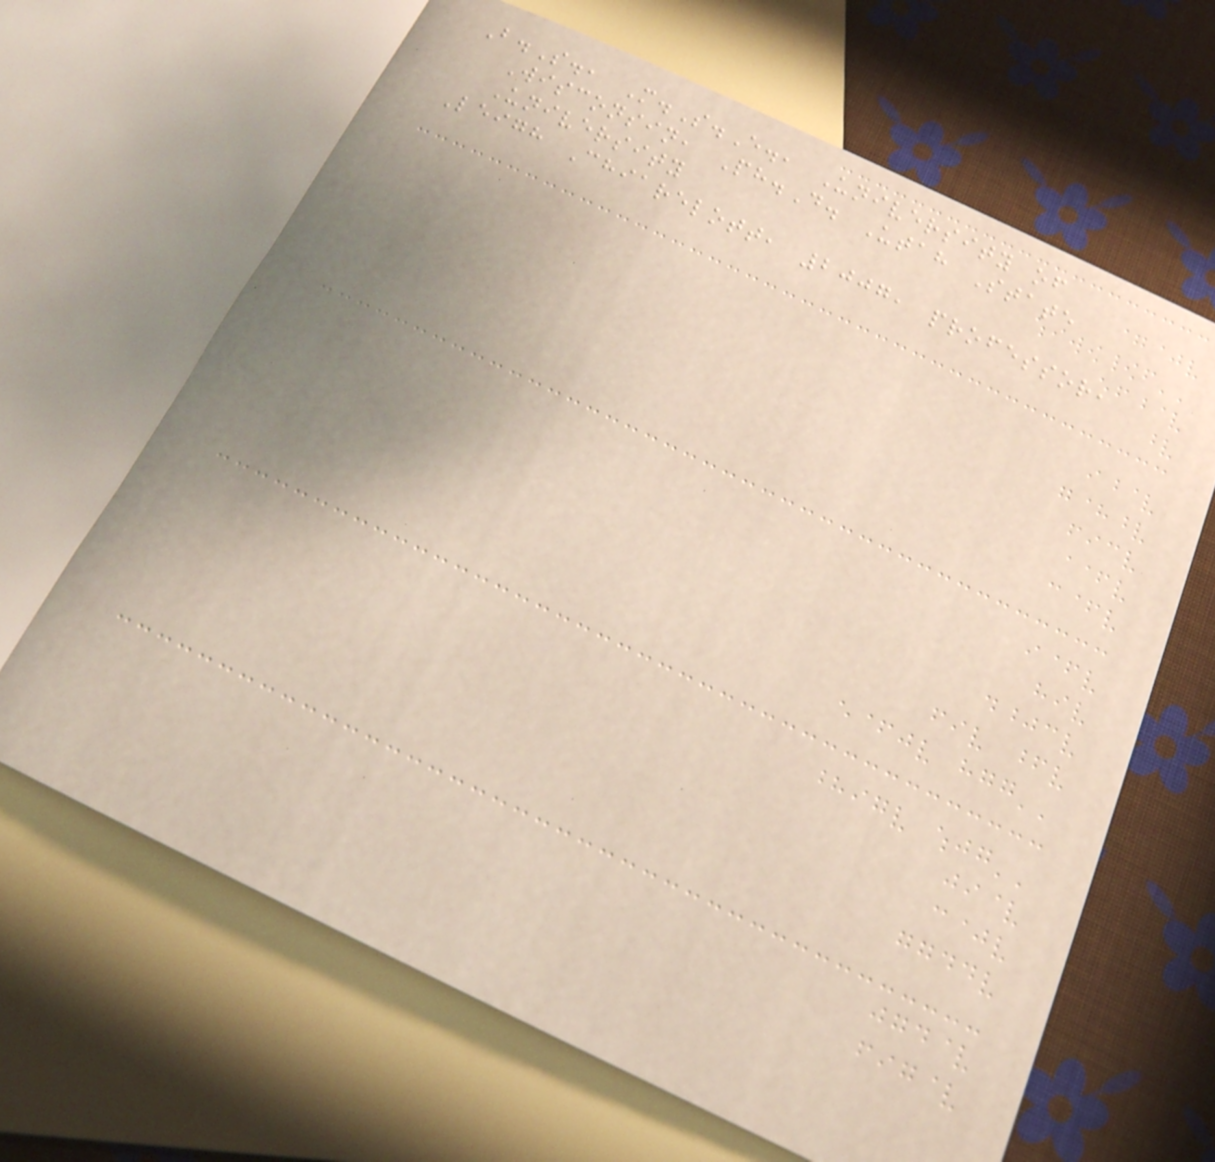B.S., M.S.E., University of
Wisconsin, Ph.D. Utah State
University
Leigh Chiarelott, 2007, professor,
